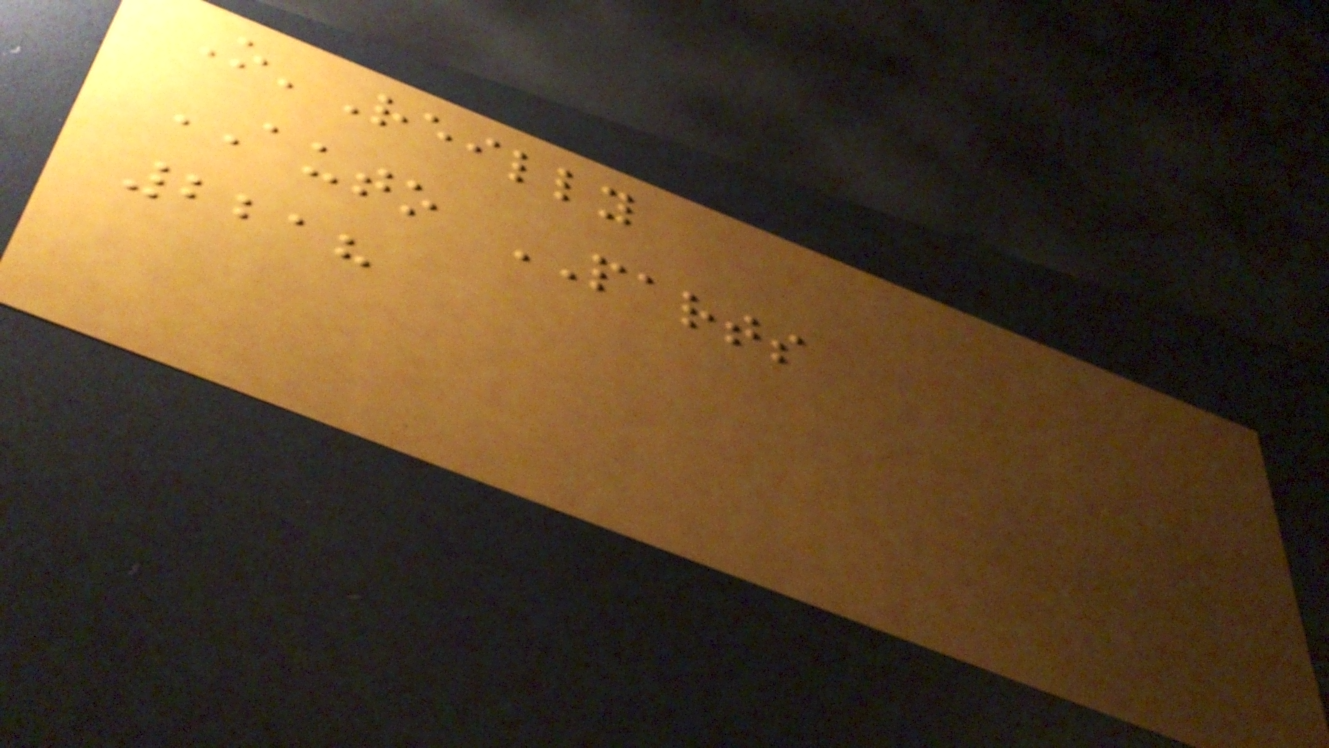O'Reilly
AUTO PARTS
2218
